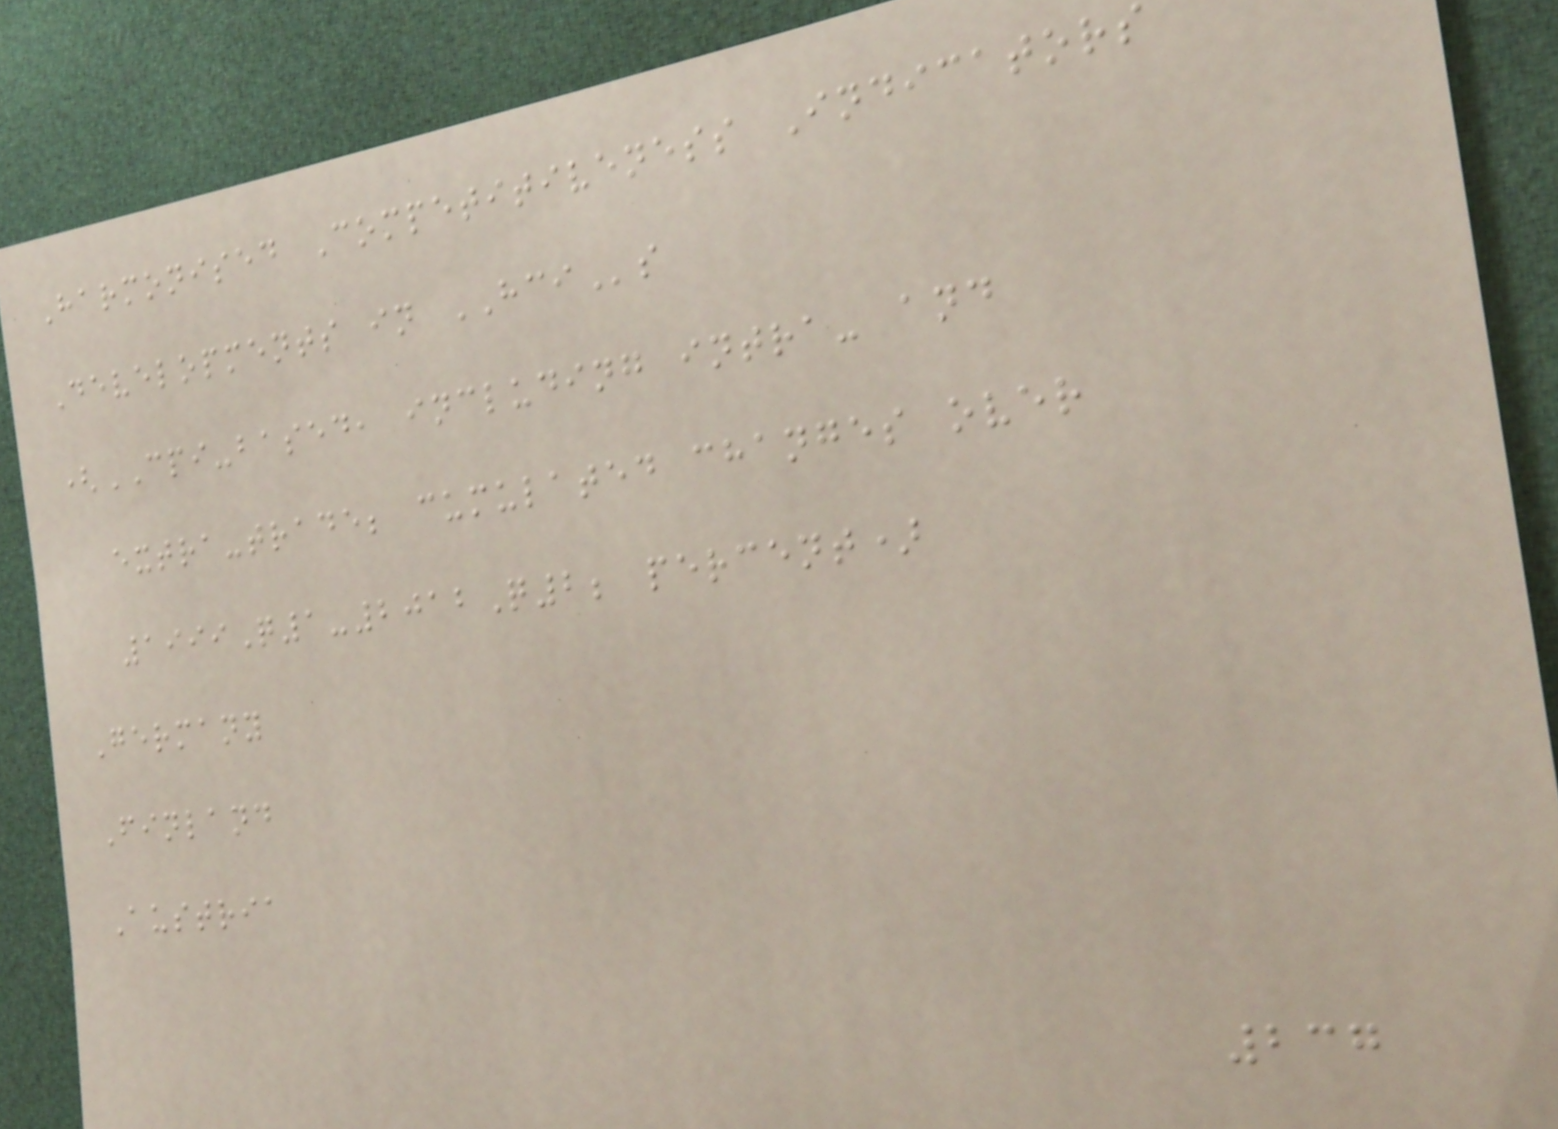Harmonised Competitiveness Indicators
Developments in HCIs
(CPI-based, including intra- and
extra-trade; cumulated changes over
1999Q1-2012Q2; percent)
Germany
Finland
Austria
237
